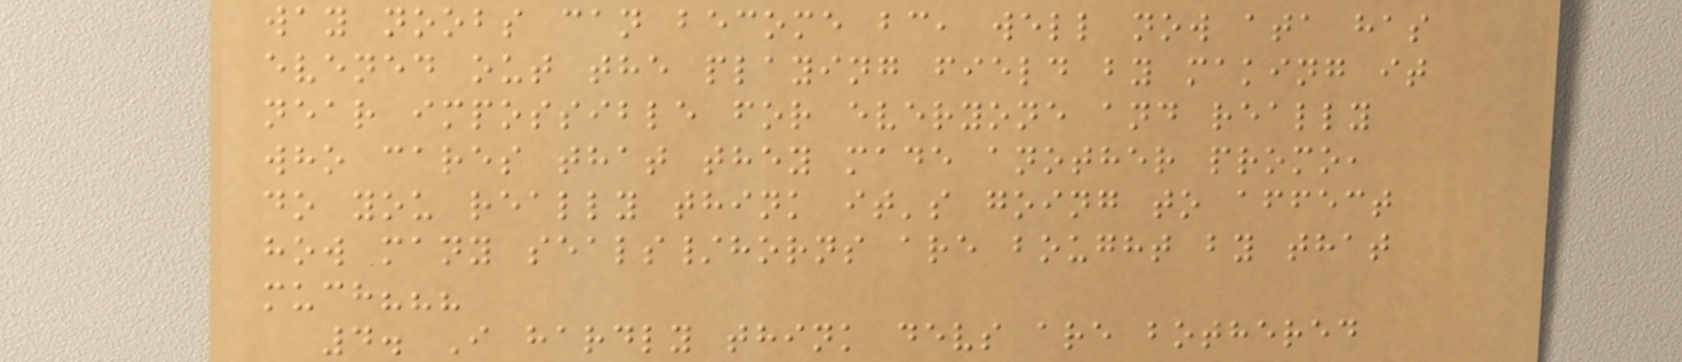way noobs can become bc, well now ata has
evened out the playing field by making it
near impossible for everyone and really
who cares that they made another promo,
do you really think it's going to affect
how many seals/horns are bought by that
much???
4. I hardly think devs are bothered
